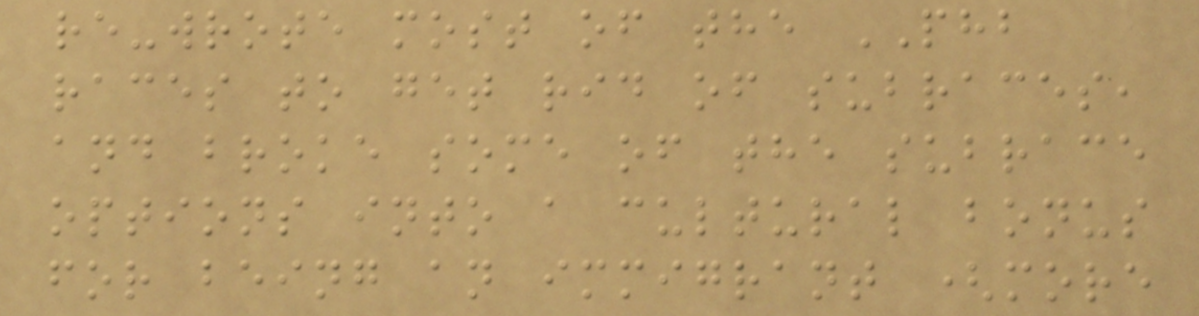re-wrote most of the PHB
races to get rid of subraces,
and broke some of the subrace
options into a cultural bonus
for being an immigrant (more
